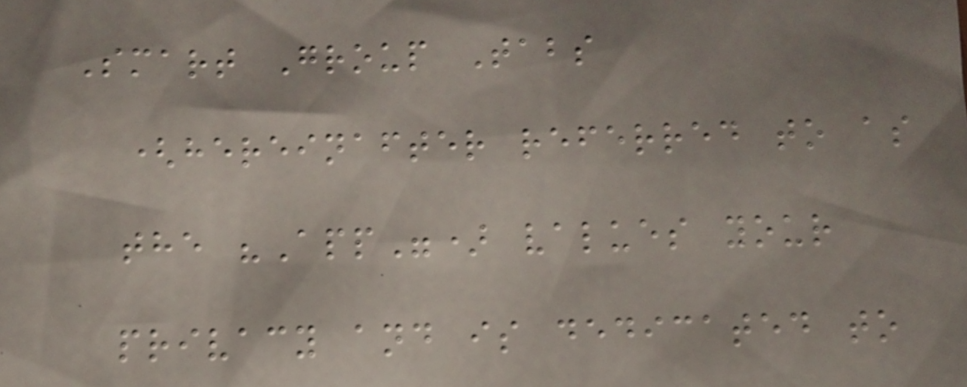Smart Group Tabs
(hereinafter referred to as
the "App") values your
privacy and is dedicated to
